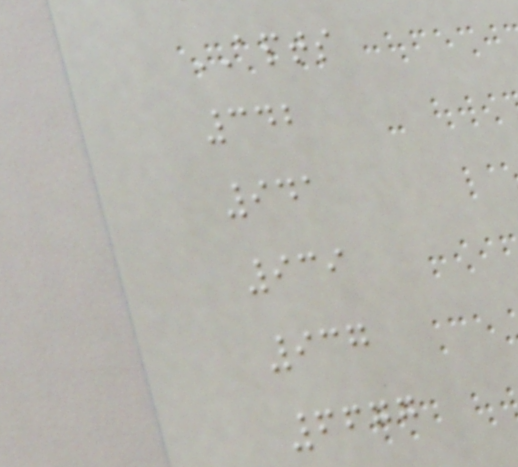APTS
342
941
939
937
6677
